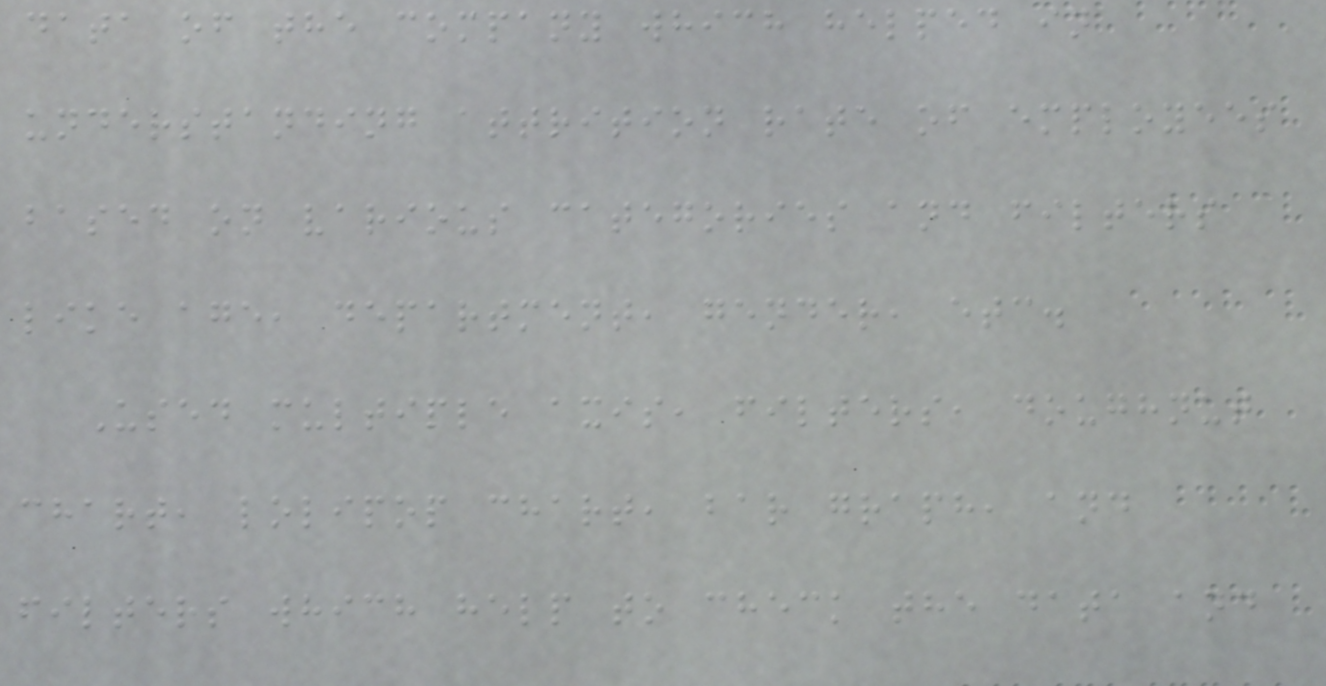data of the company which helped in
understanding attrition rate of employees
based on various categories and filters
like age, department, gender, etc.
Used multiple axis, filters, doughnut
chart, lolipop chart, bar graph, and
filters which help to check the data and
